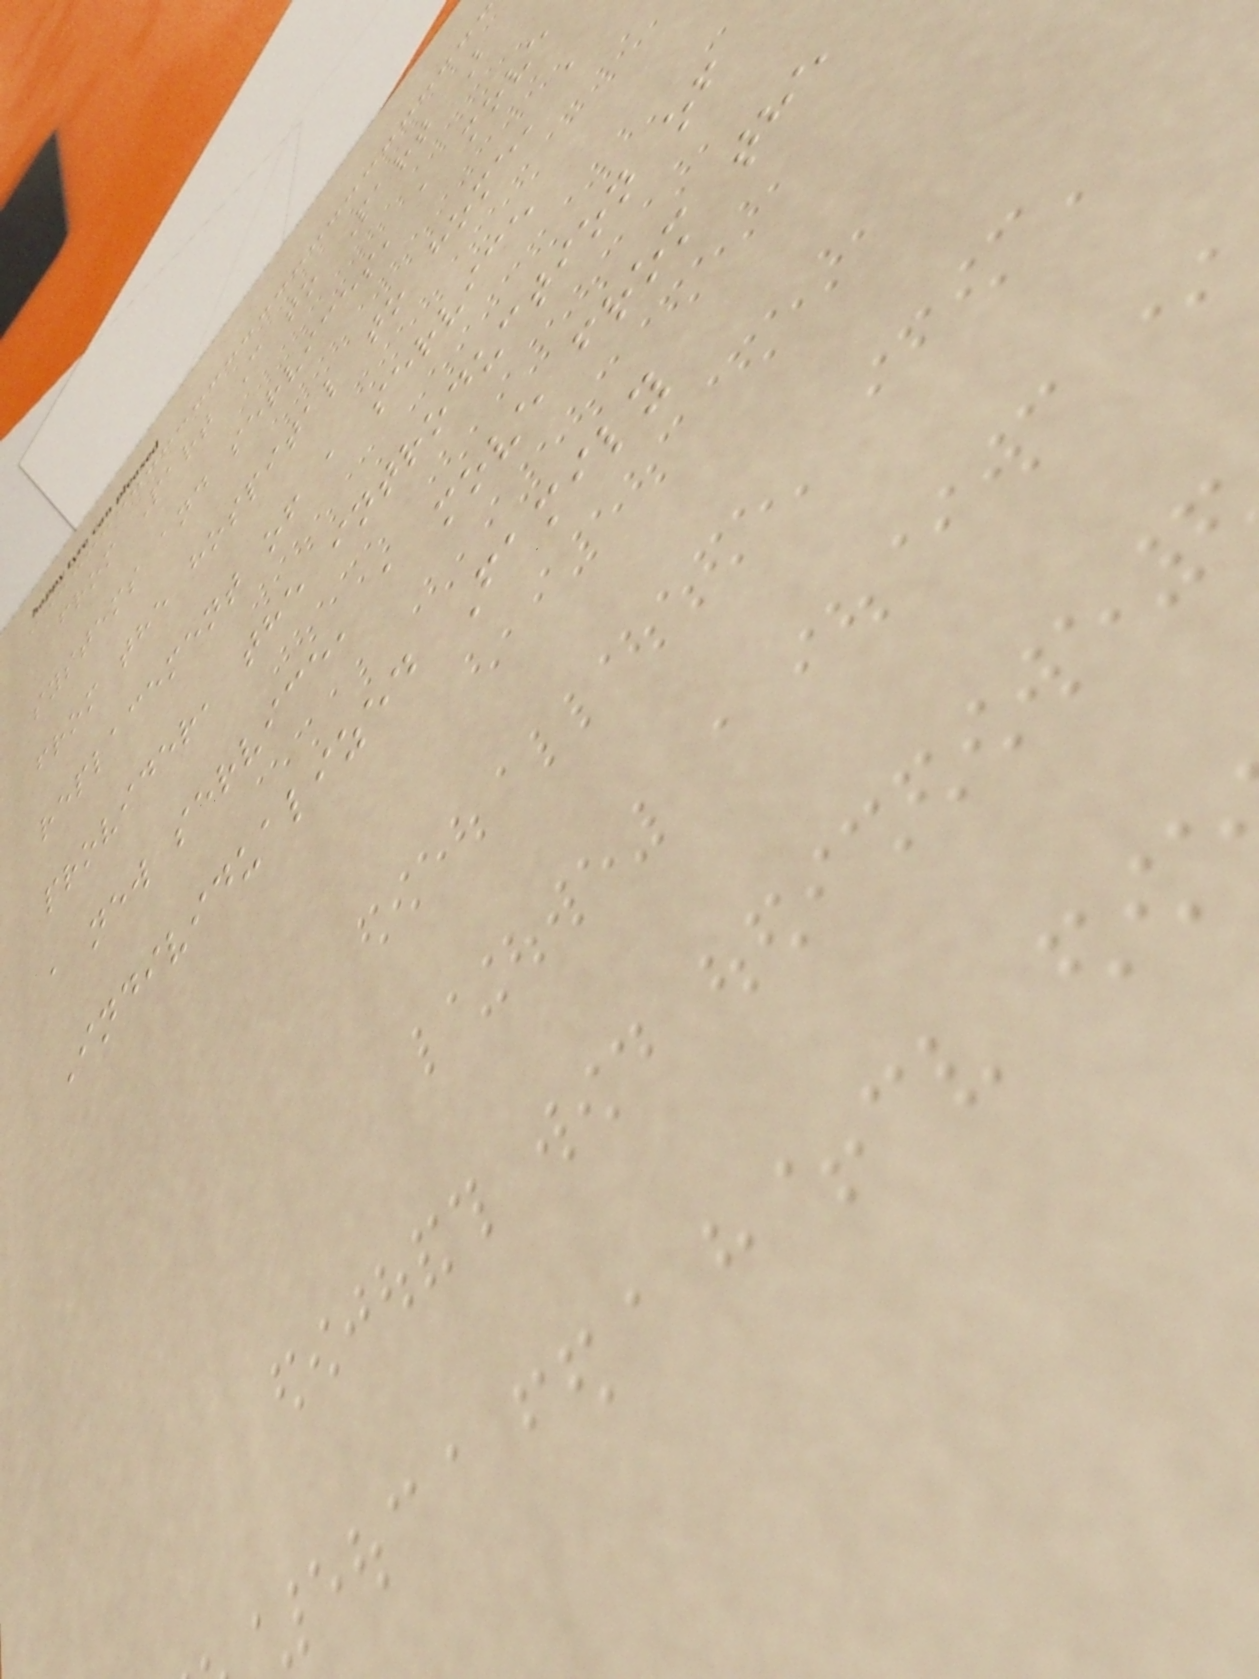from Part C to Part B
systems and services, a move
from the hospital to home, a
replacement of a service
provider, the introduction of
a new service, a move from the
Individualized Family
